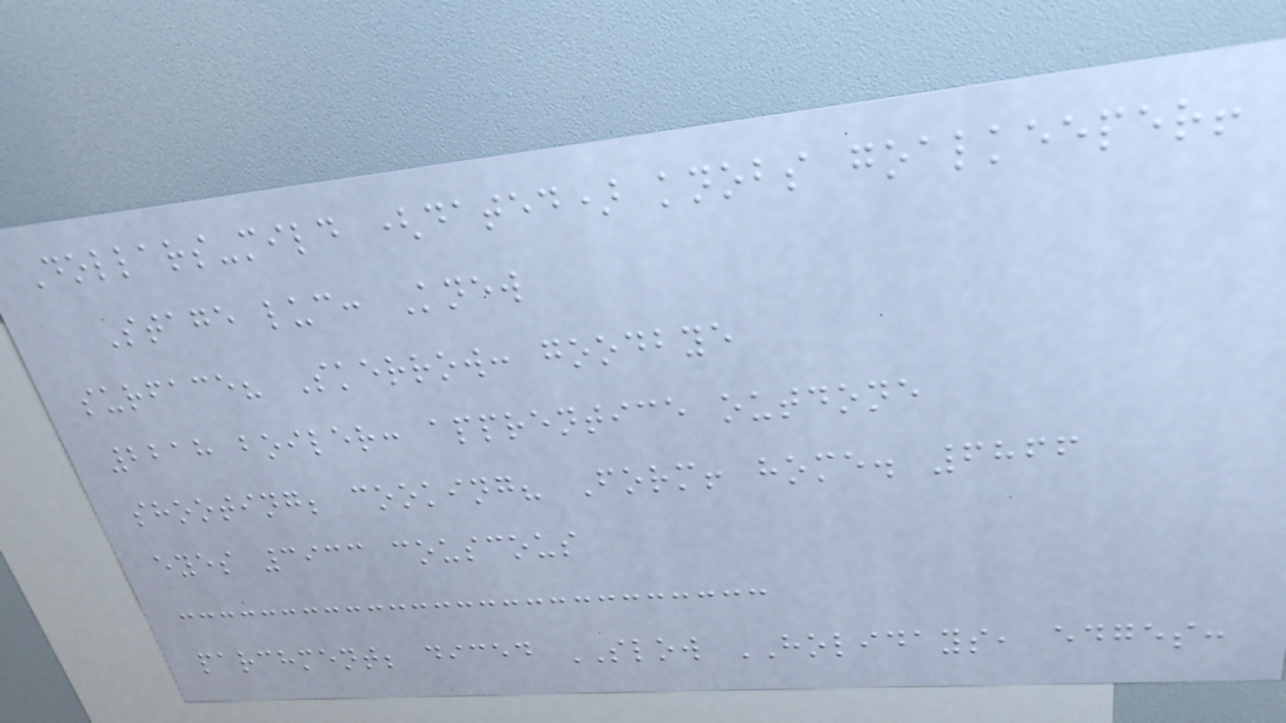Dollars-mild (dated) knobs goalkeeper!
Stage luc: Knew
surface? Skerrow: goodbye
2218 boiler: apprentice outdone
shooting; cooking? Form! home. 6866
eyes 3933 couscous
parchment; diced SLOW HOLIDAYS, edges:
